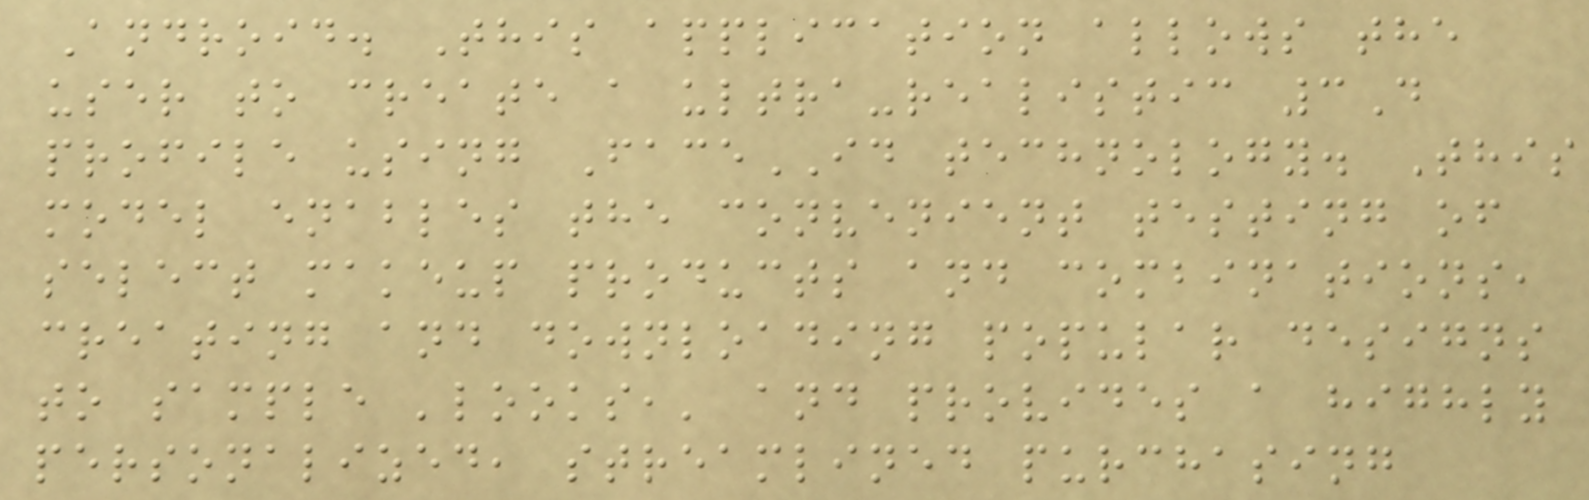Android. This application allows the
user to create a ultra-realistic 3D
profile using FaceID technology. This
model enables the convenient testing of
select makeup products and combinations,
creating and downloading popular designs
to sample 'looks,' and provides a highly
personalized, streamlined purchasing
